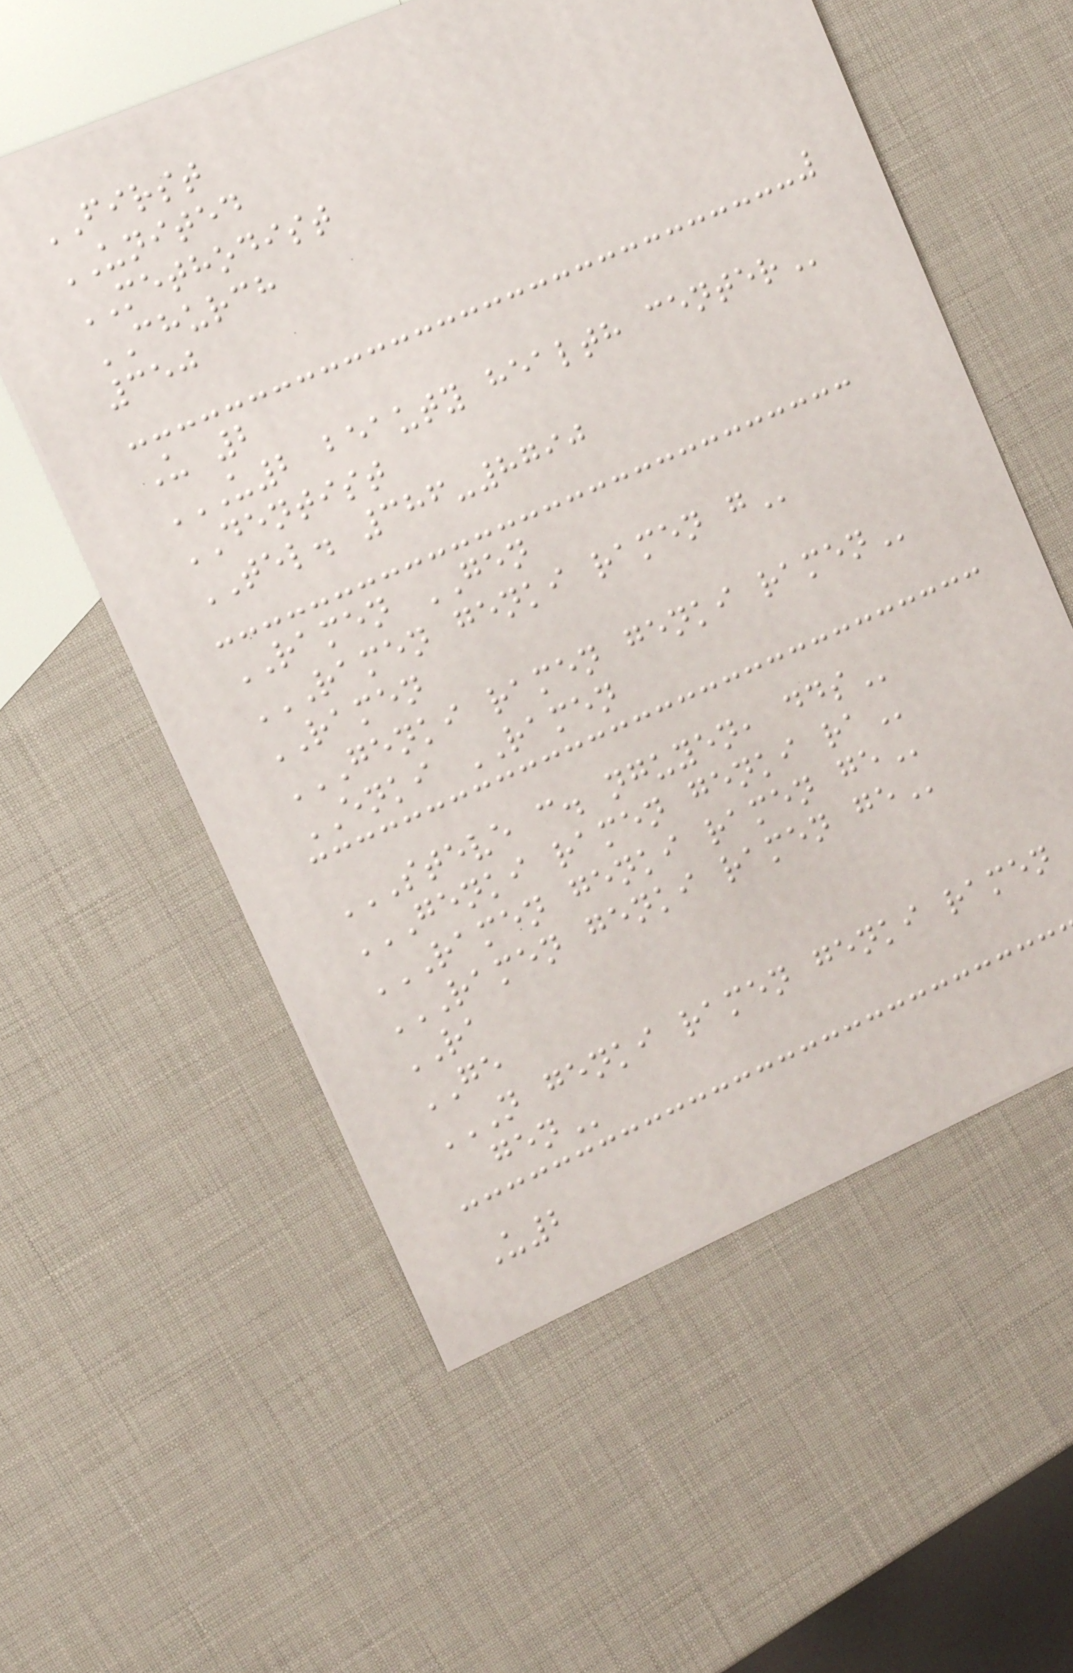FIRST
UNITED
METHODIST
CHURCH
350
U 2
U2 BEAUTY HEALTH CENTER
DENTIST
TEL. 386-8790
RAMEN GEN
RAMEN GENKI RAMEN G
RAMEN
GENKI RAMEN GENKI RAMEN
ENKI RAMEN
STEVE C. NGUYEN, DDS
GENKI RAMEN GENKI RA
RAMEN GENKI RAMEN GE
RAMEN GENKI RAMEN GE
RA
GE
N GENKI RAMEN GENKI RAMEN
GEN
U2
